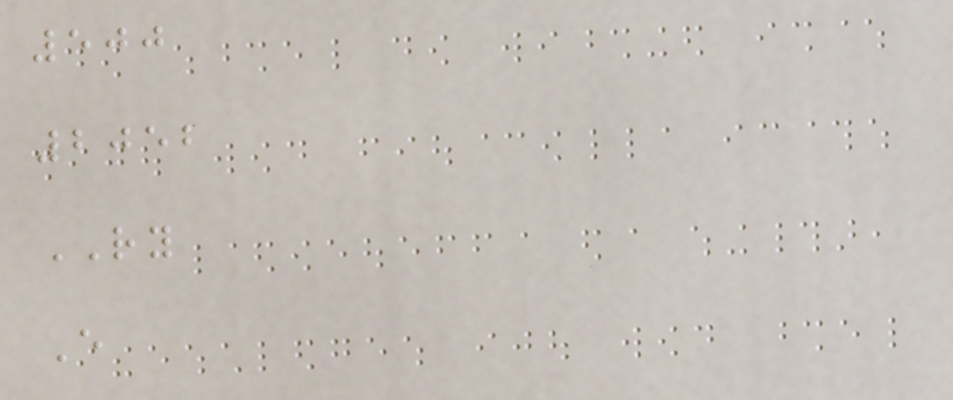500
2052
RY
E
